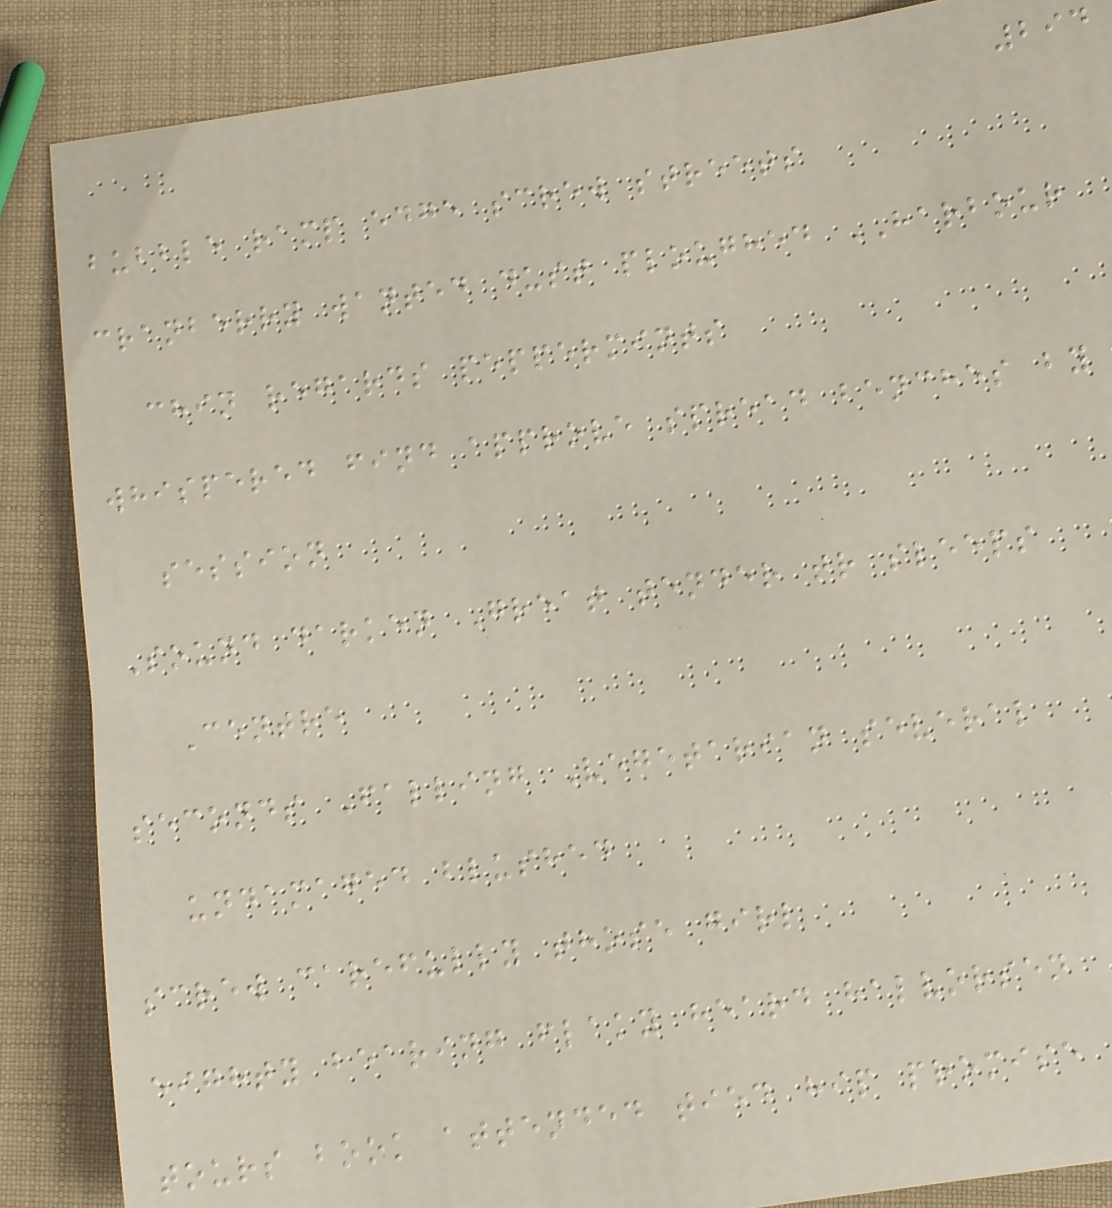294
bubble ramp edge screw streets
cranberry wanted dust ploughed HARBOUR
chin regards peppermints
whispered find approve spread benches by
session
Sound darken Great tender tr sleeps
Centre
seconds Falling Vegetarian several
undamaged blushed
screw carefully those girl
eighty bearing flaky heard halvorsen
tours book attended tied hip promise
